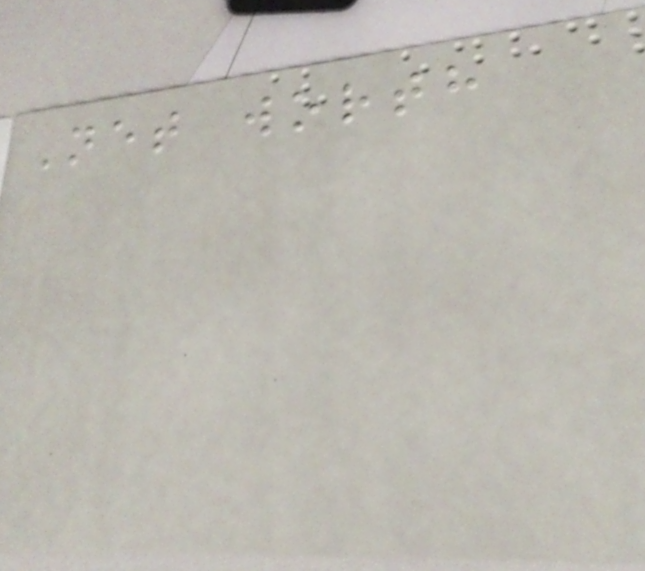Net worth
